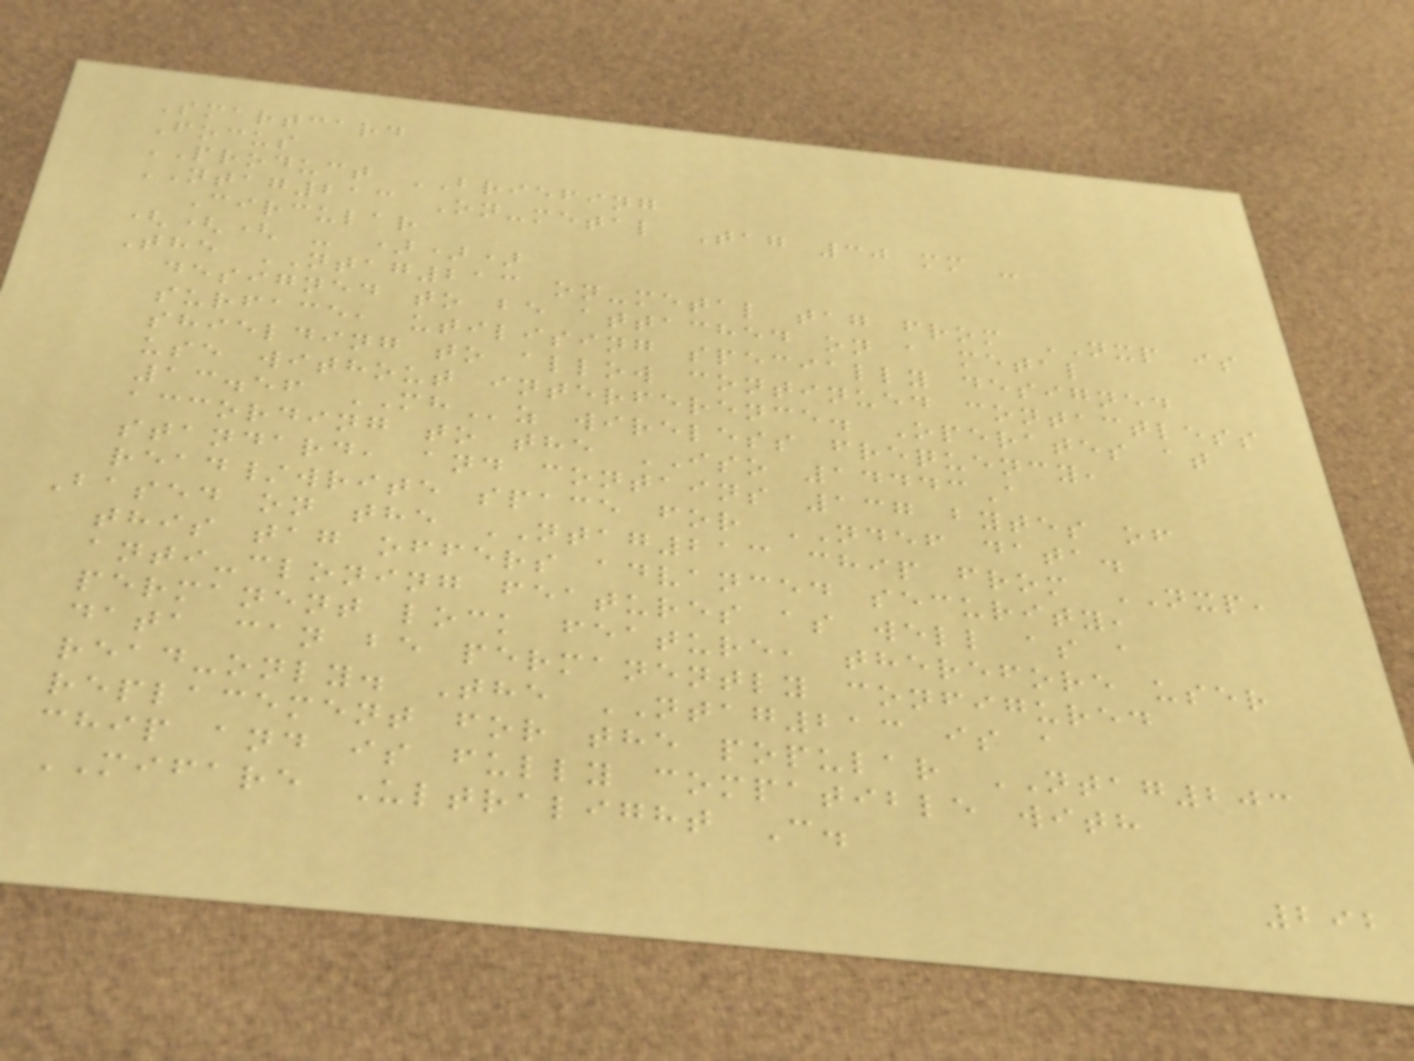Smartcard
Focus
PRODUCT BRIEFING
NTAG213 On-metal Tag 30 mm -
Circular
((( - )))
The NTAG213 on-metal tag from NXP is
designed to be attached on a metal
surface, utilising specially designed
shielding to allow continued contactless
use without interference. Operates at
13.56 MHz wireless frequency,
according to the ISO 14443A
standard, and contains 137 bytes of
read/write space for NDEF data.
Based on the NTAG213 chip from NXP,
this tag offers advanced security,
anti-cloning features as well as a
permanent lock feature, therefore user
data can be permanently configured
read-only. The NTAG213 is a
replacement for the popular NTAG203
chip and is fully compatible with
MIFARE Ultralight C.
292
